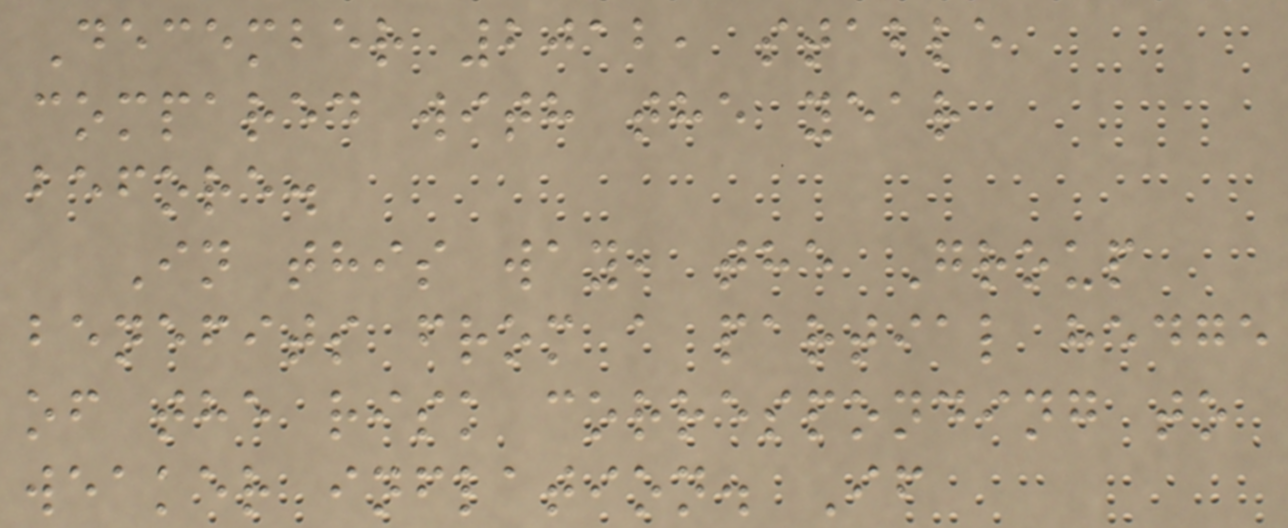December 2012, stable
compared with the year
before.
In this way, the Group
benefits from a partial hedge
of the risk corresponding to
weaker inflation. If
